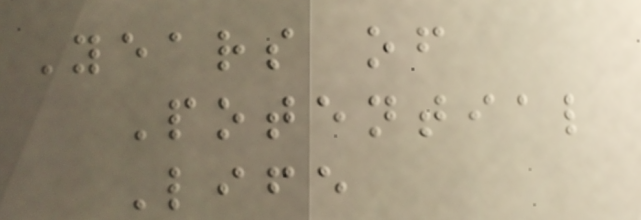Years of
Potential
Life
